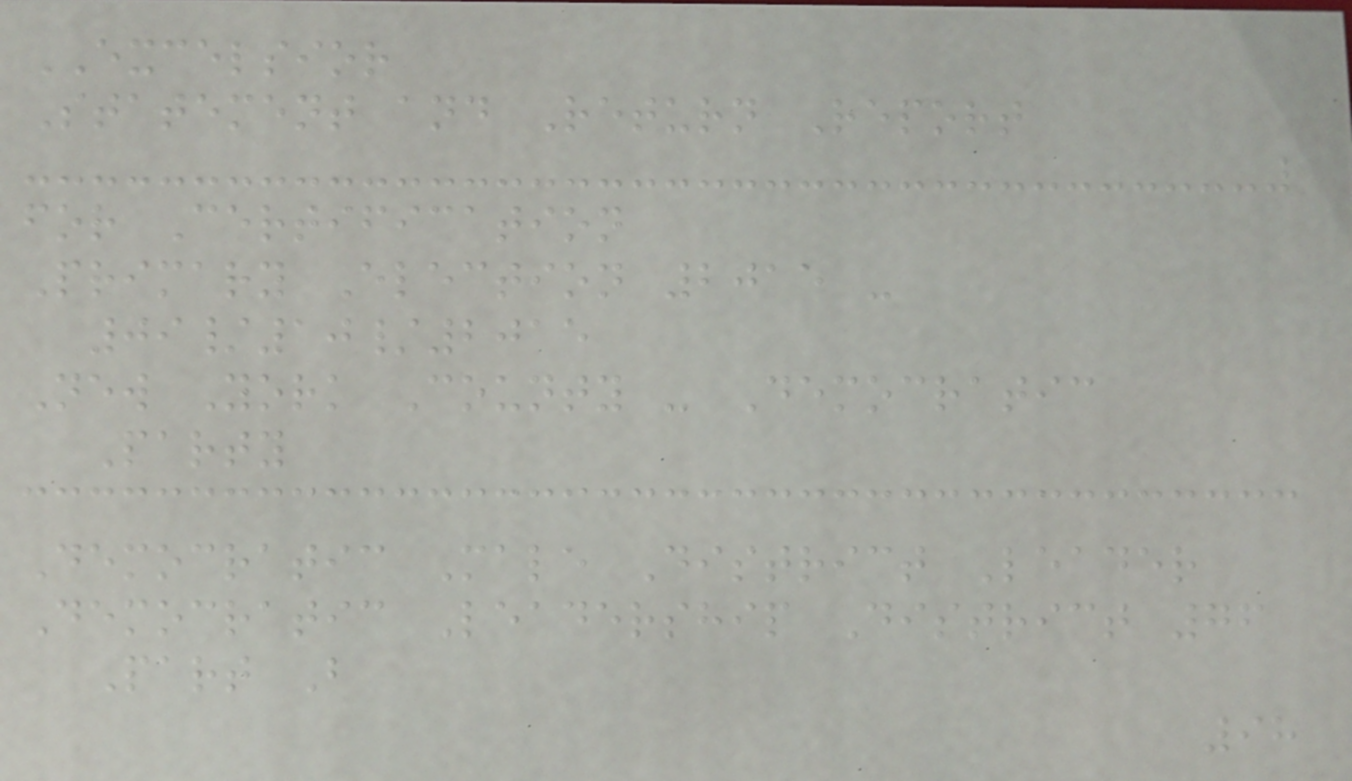EXCELSIOR
Statement and Return Report
for Certification
Primary Election 2015 -
09/10/2015
New York County - Democratic
Party
Democratic Male District Leader
Democratic Leadership District 76
Part B
98
